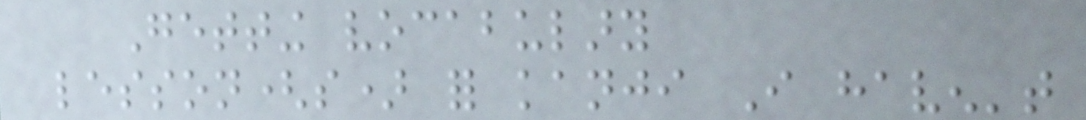Getting vocabulary
lesson(s) for kanji I haven't
